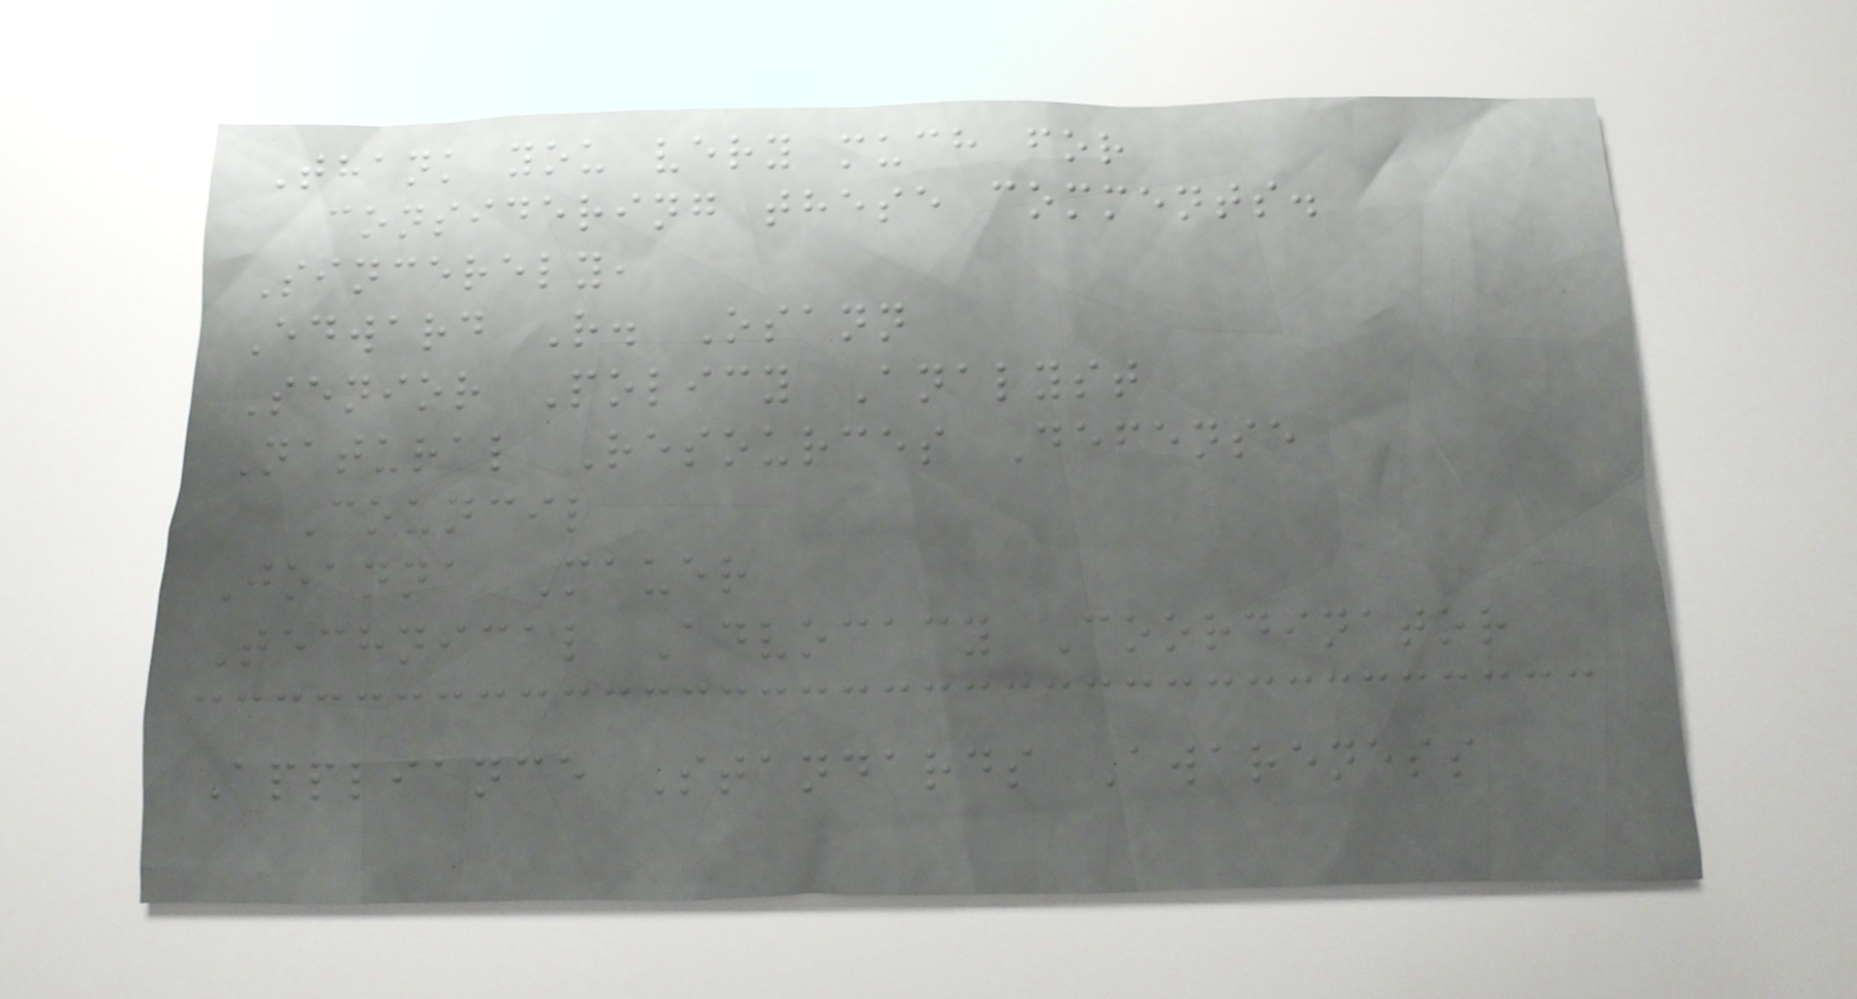Thank you very much for
considering these comments.
Sincerely,
Edward R. Osann
Senior Policy Analyst
Natural Resources Defense
Council
Joanna Mauer
Technical Advocacy Coordinator
Appliance Standards Awareness
